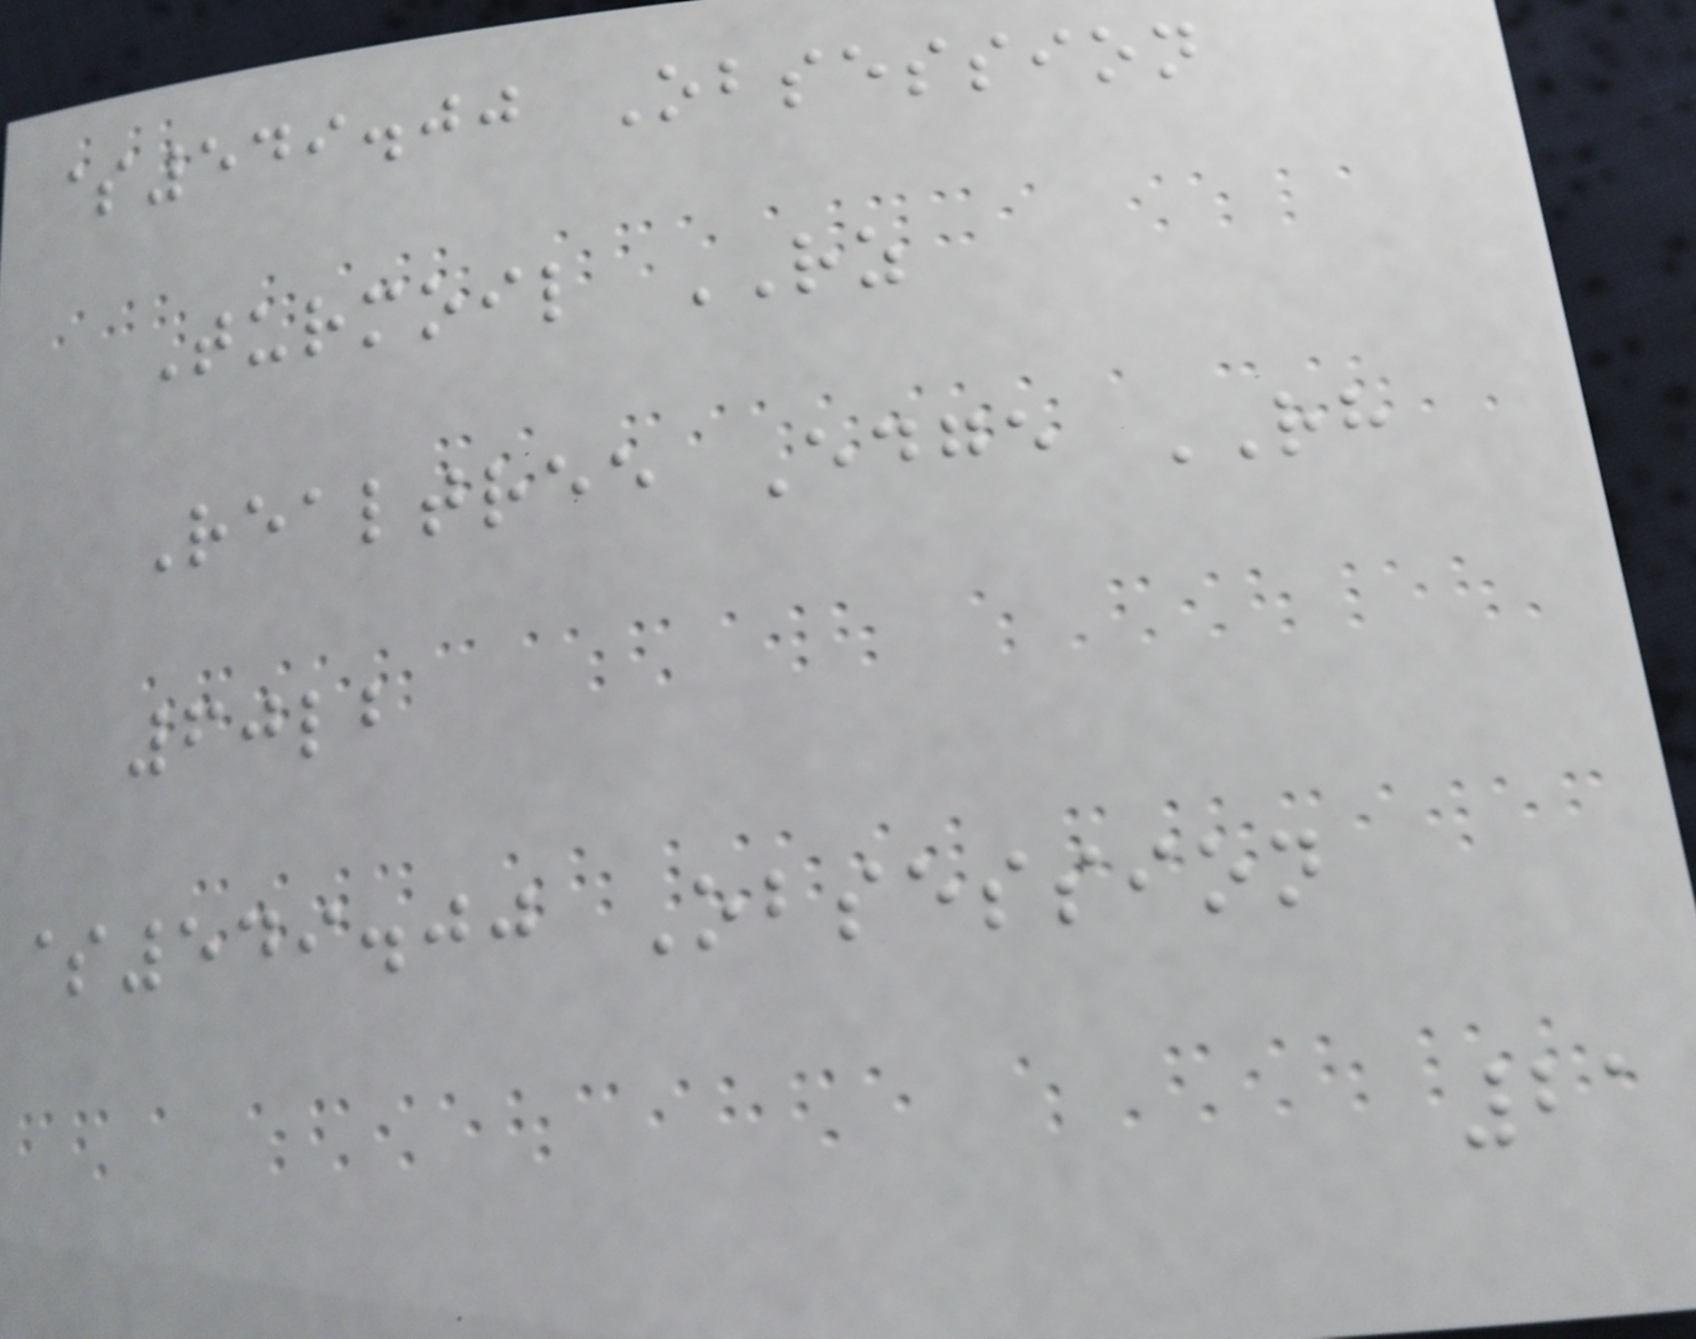$549.00 Obsession
Turmoil RZ
Realtree Edge RH
60lb
$549.00 Obsession
21
